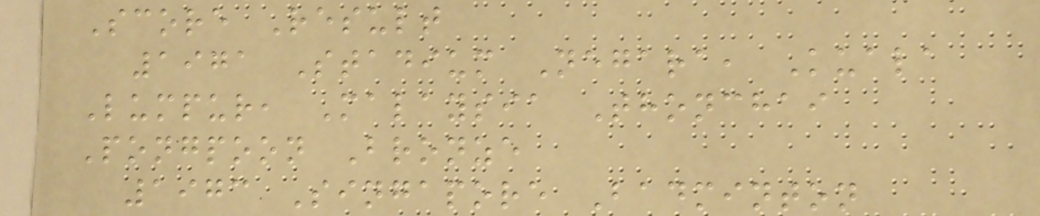Score Result
1971 Stadium Negara, Kuala
Lumpur, Malaysia Thonchai
Pongpoon Bronze
1973 Singapore Badminton
